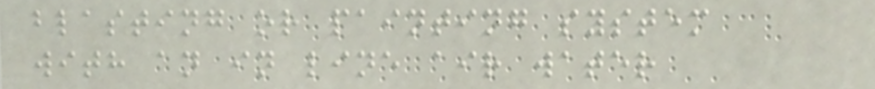blasting or painting system
with an in line air water
